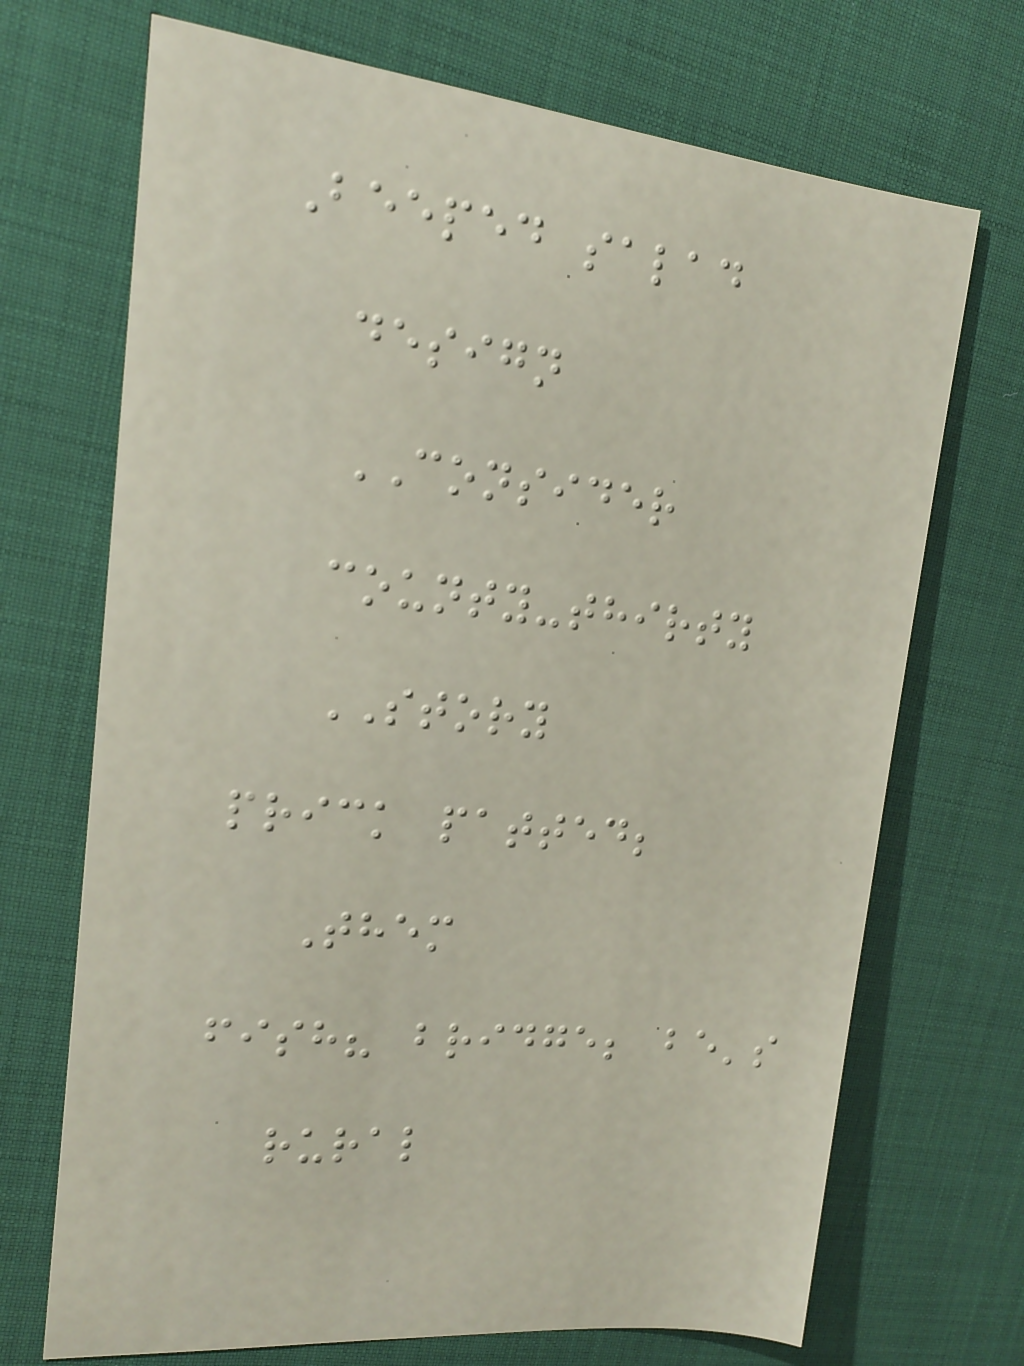Beeped salad
design
CONSIDER
county-thirty
STORY
prick patted;
Them
fish? bridge; be's
rural
